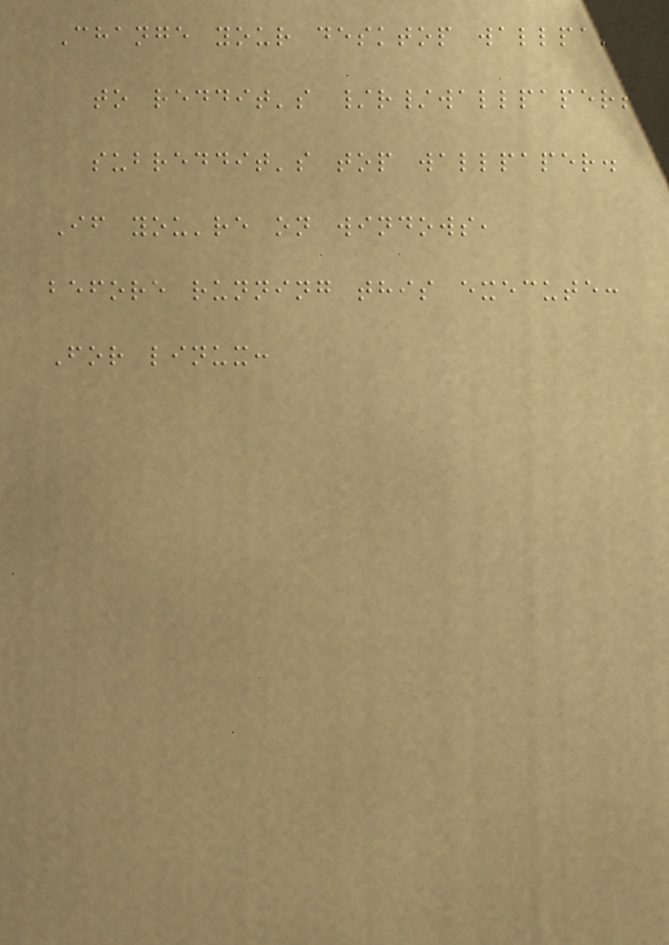Change your desktop wallpaper
to reddit's /r/wallpapers
subreddit's top wallpaper.
If you're on windows,
before running this execute:
For linux:
